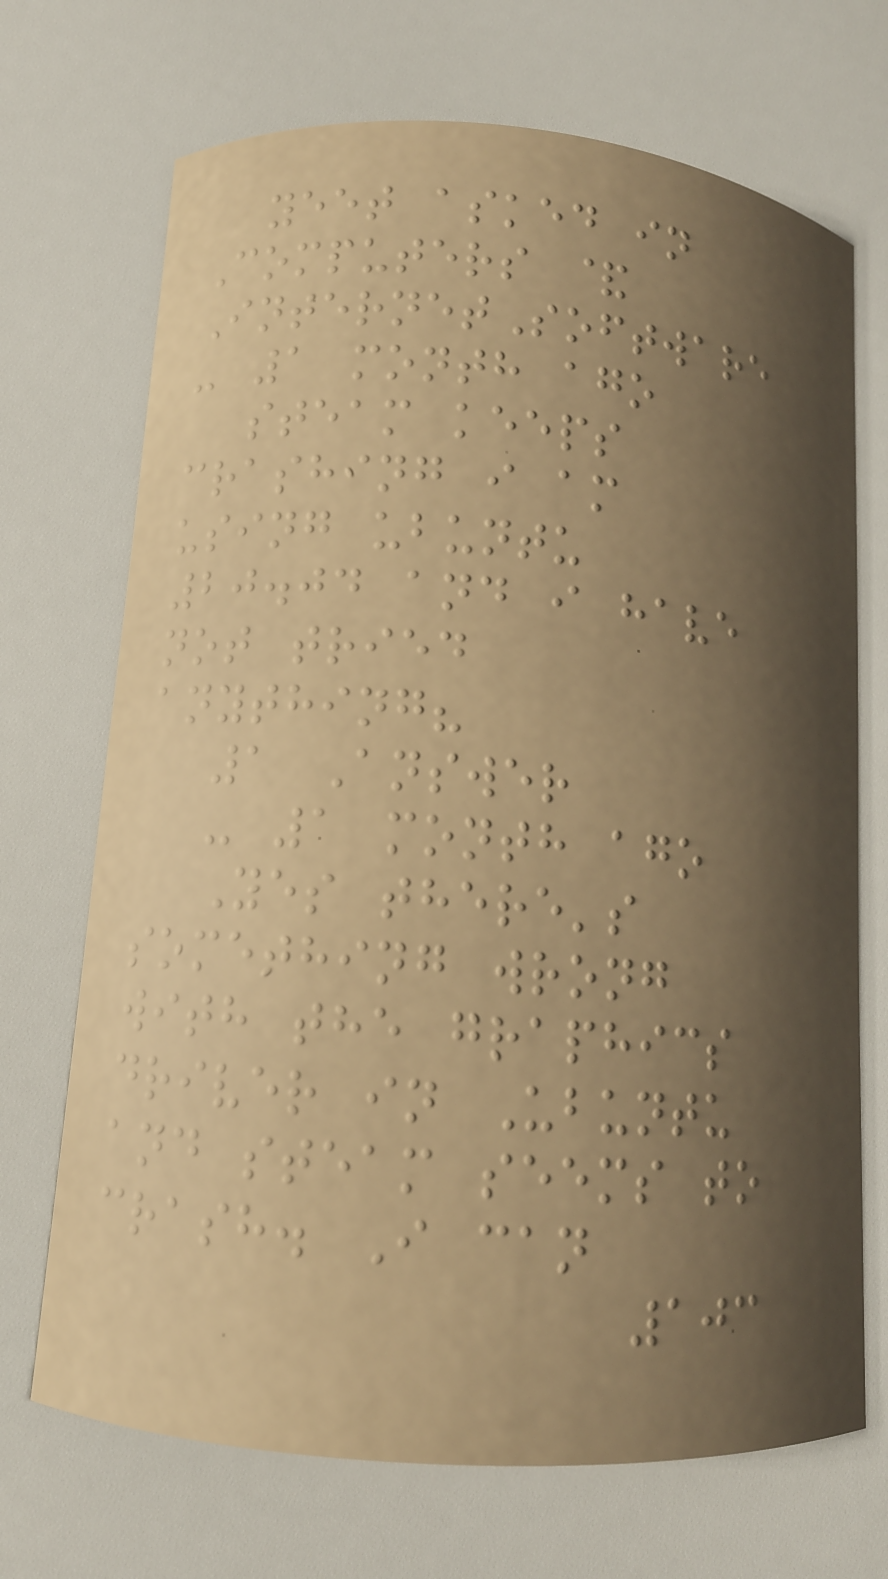yeet asked in
Computers &
InternetSoftware
- 1 month ago
steam keeps
crashing i am
using ubuntu
20.04 and i have
not tried
anything?
1 Answer
- 1 month ago
Yes there's
something wrong
with the graphics
driver in Ubuntu
and steam seems to
crash. I can
103
